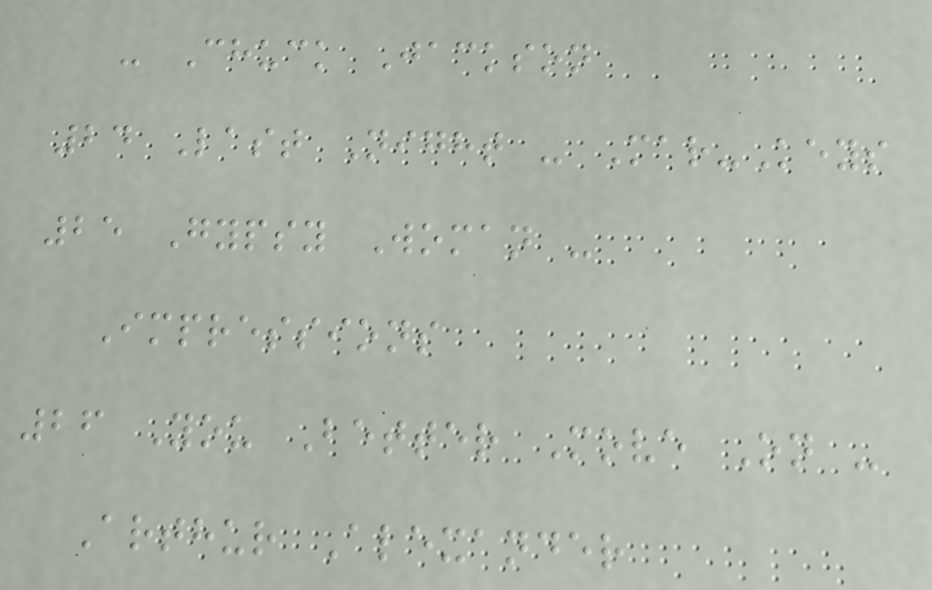- Chuck Jackson
24 Last Night - Mar-Keys
25 Gypsy Woman -
Impressions
26 You Better Move On -
Arthur Alexander
